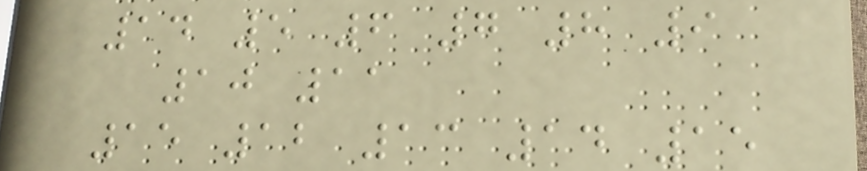14 5 6 7 8 9
10 11
15 12 13 14 15
